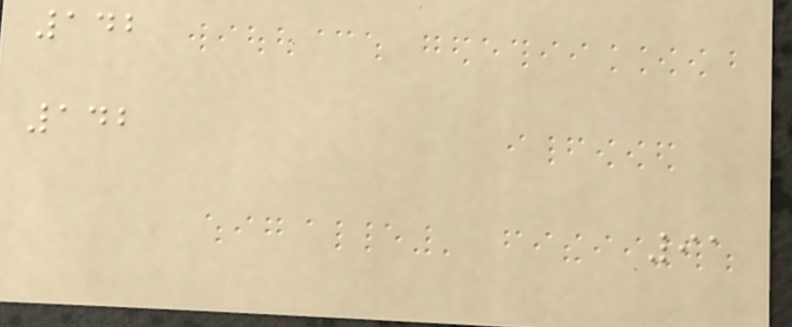142
142
91
